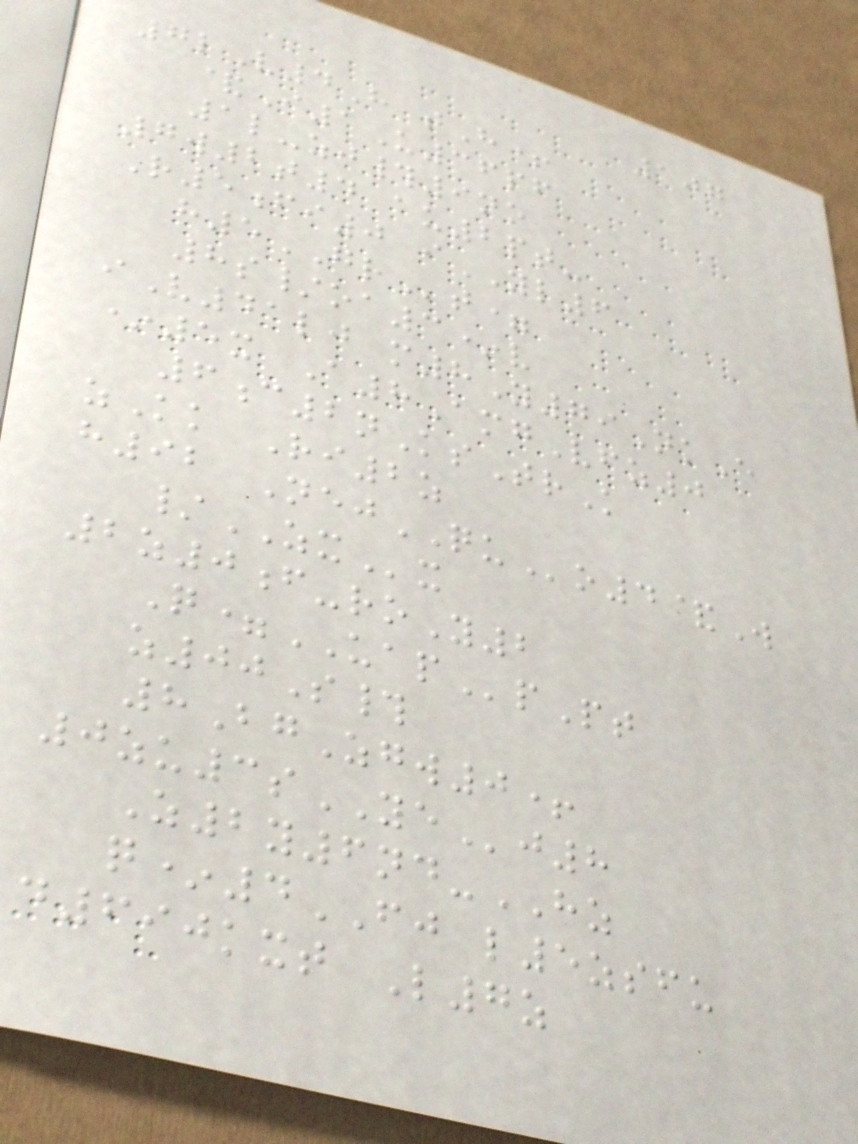107
7lV4H tH+
&I1U36pf
1l-zj#9no
7w2t4 au2pt-
R5fi0 iYL6
h5GRt=
8s/oa3*v
iV41lj m8Y79NkE
*5x A8AmgVfz0
6c2nKsTrK
zKk Ri2z
h92 NejQUo4&W
/ZXx
2z0f-roY2
Q=UAPpPt
z00S#
8BgZgw0+
0zu3sYEj8
Z2y6nd-HZ
q*4FJ l5zsfu
d690kxt L7z
